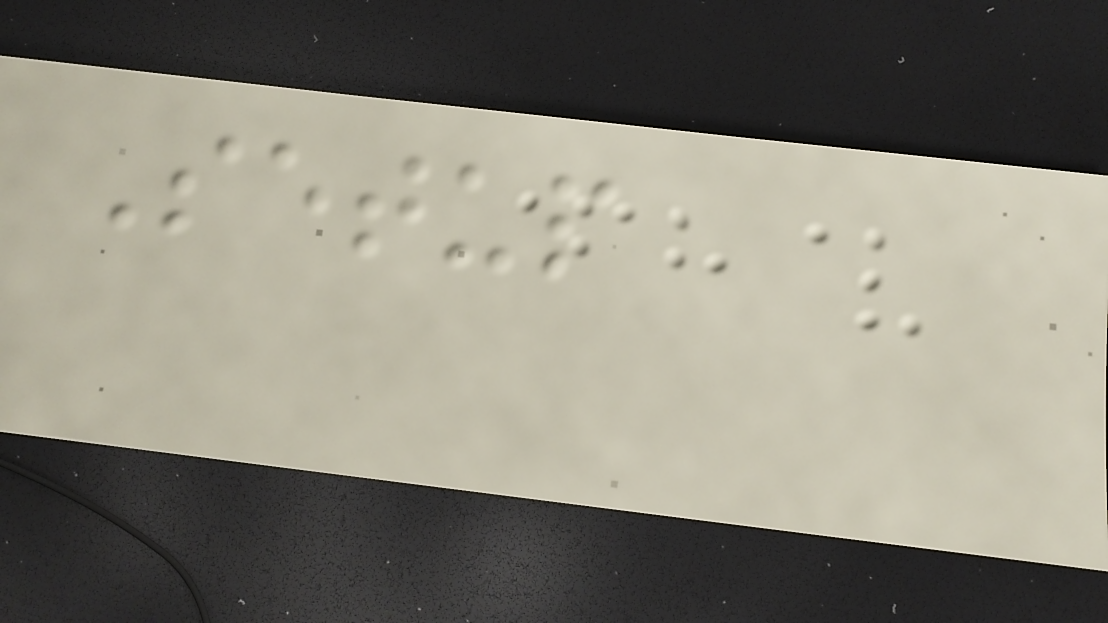Setup
